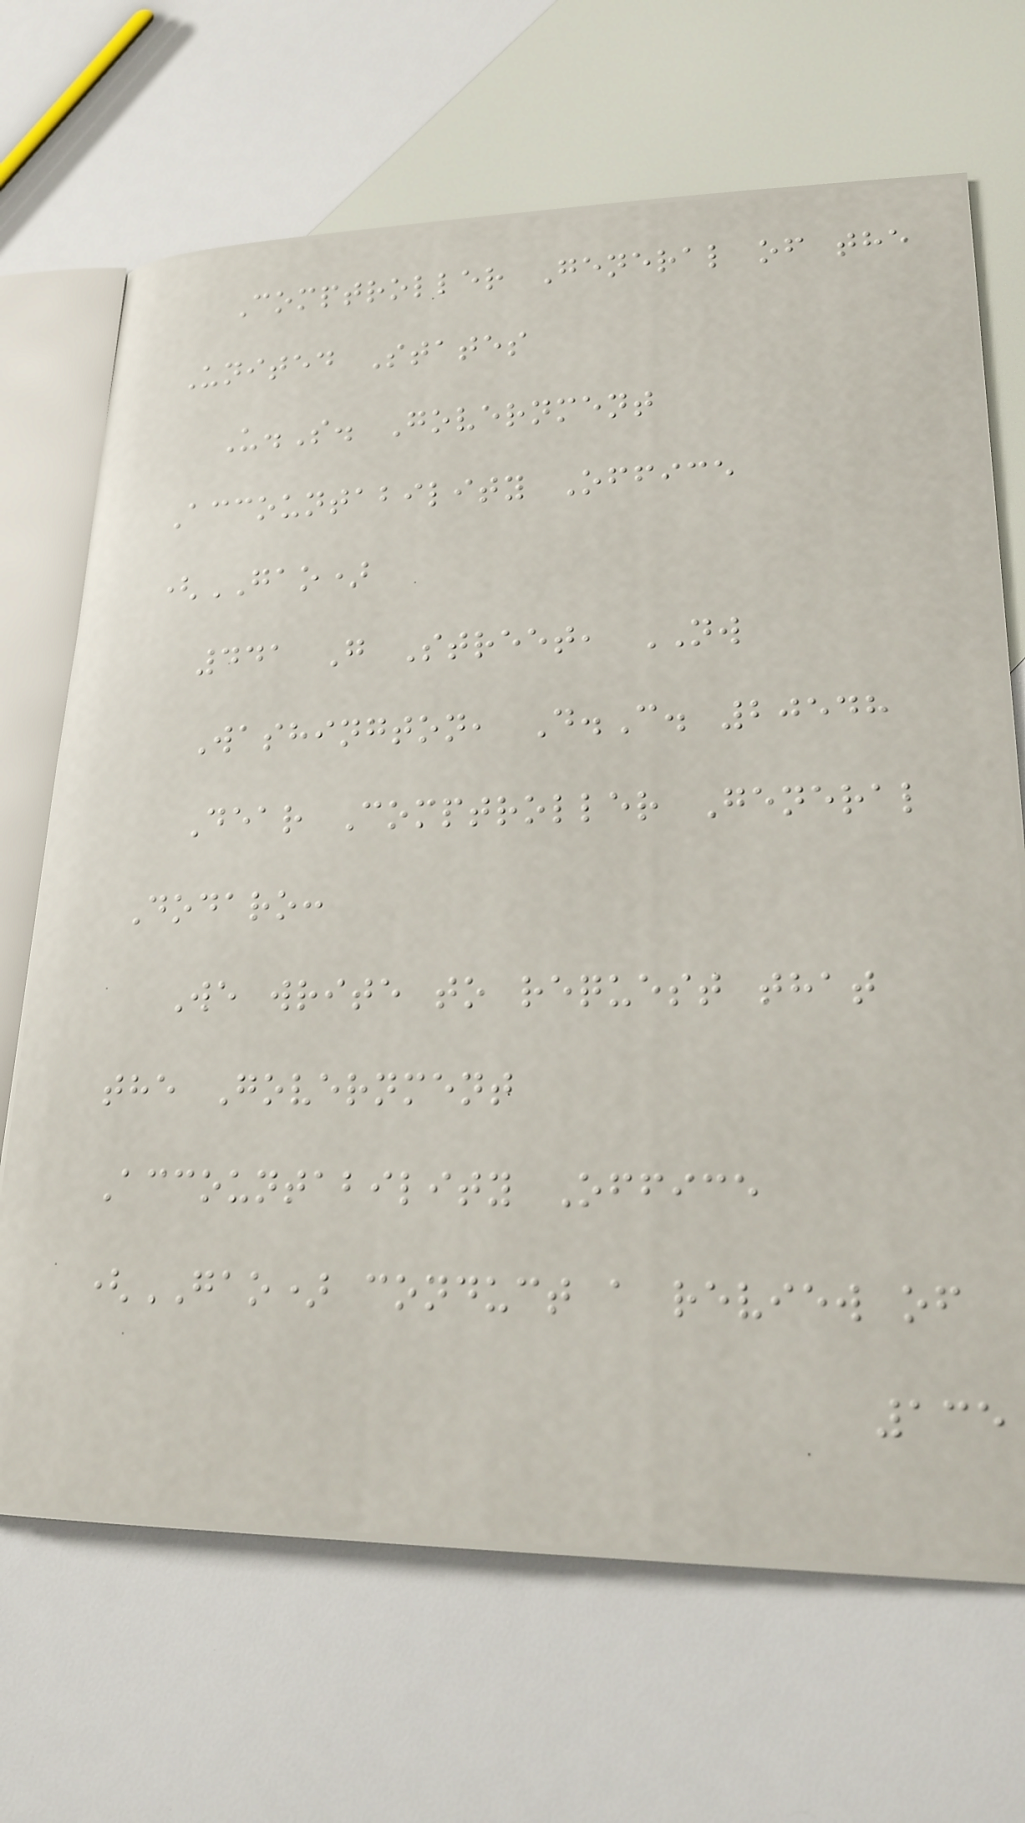Comptroller General of the
United States
U.S. Government
Accountability Office
(GAO)
441 G Street, NW
Washington, D.C. 20548
Dear Comptroller General
Dodaro:
We write to request that
the Government
Accountability Office
(GAO) conduct a review of
135
